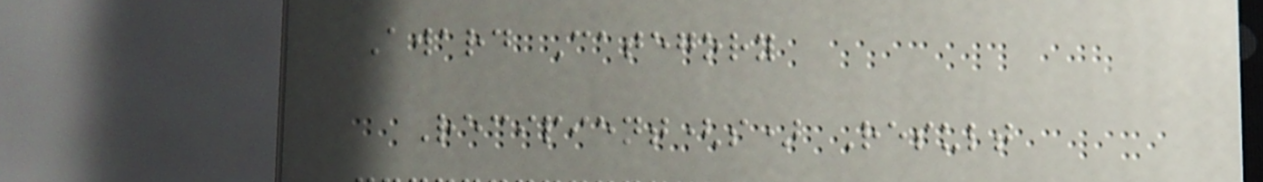Award Category
Recipient(s) Result
